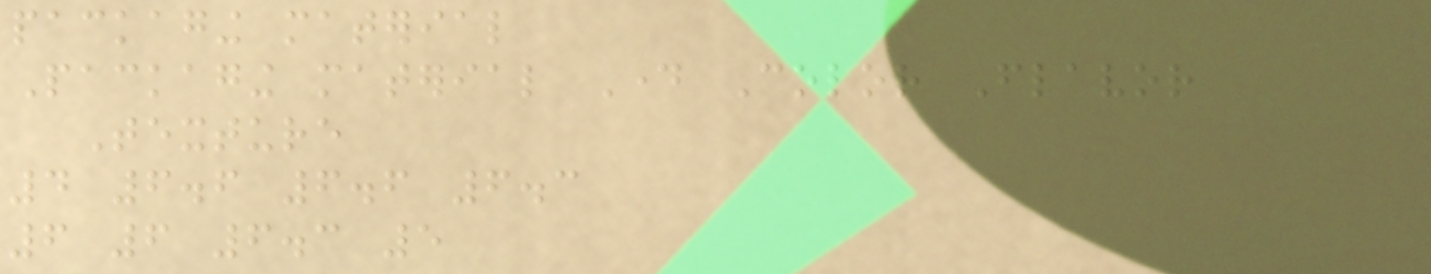packaging material
Packaging material Day Color Flavor
Texture
4 6.6 6.6 6.3
6 6 6.3 5
